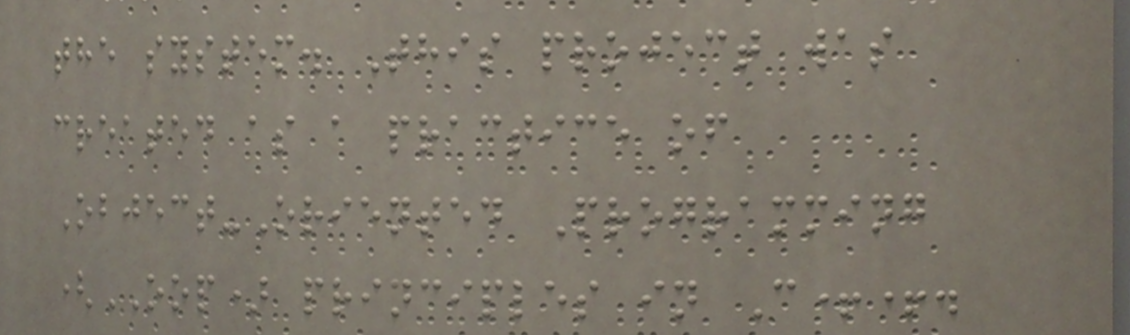the system. This project was
created as a practice of
Object-Oriented Programming
(OOP) principles in C++.
